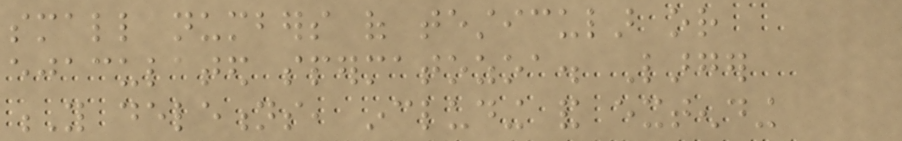small numbers of testicular or
ejaculated spermatozoa. Larger
Y deletions, including and extending
